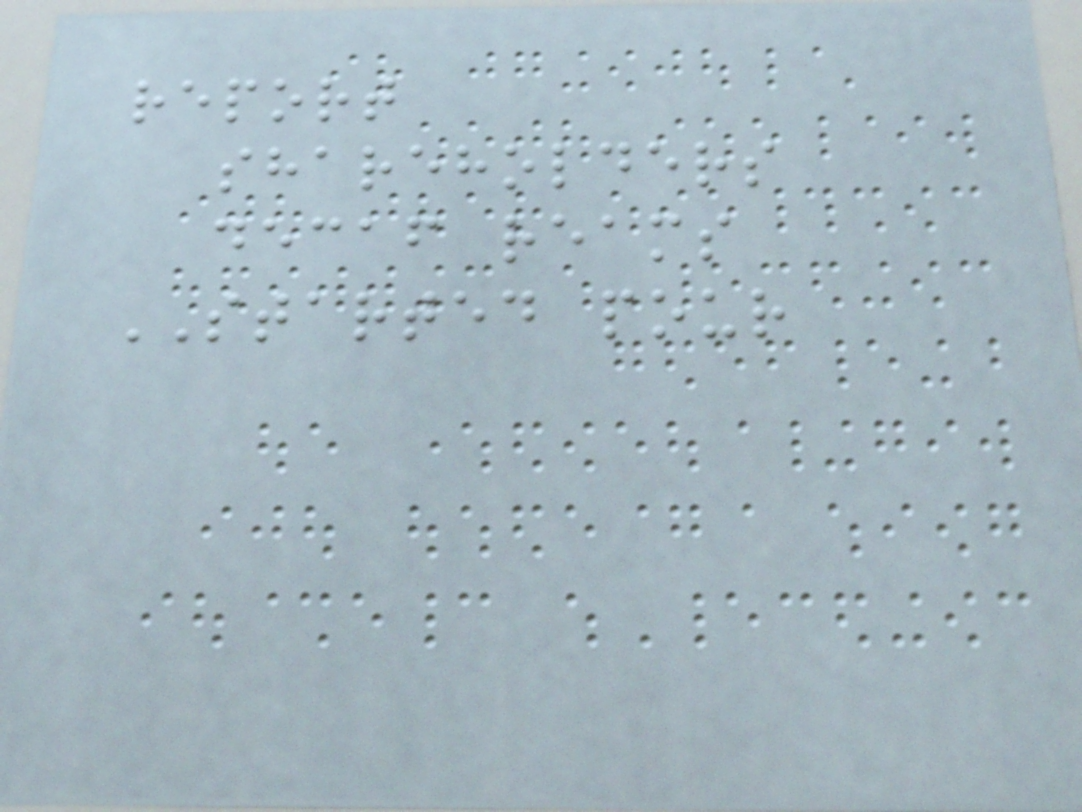report
shareholders
decaf reams
STARTED pour
